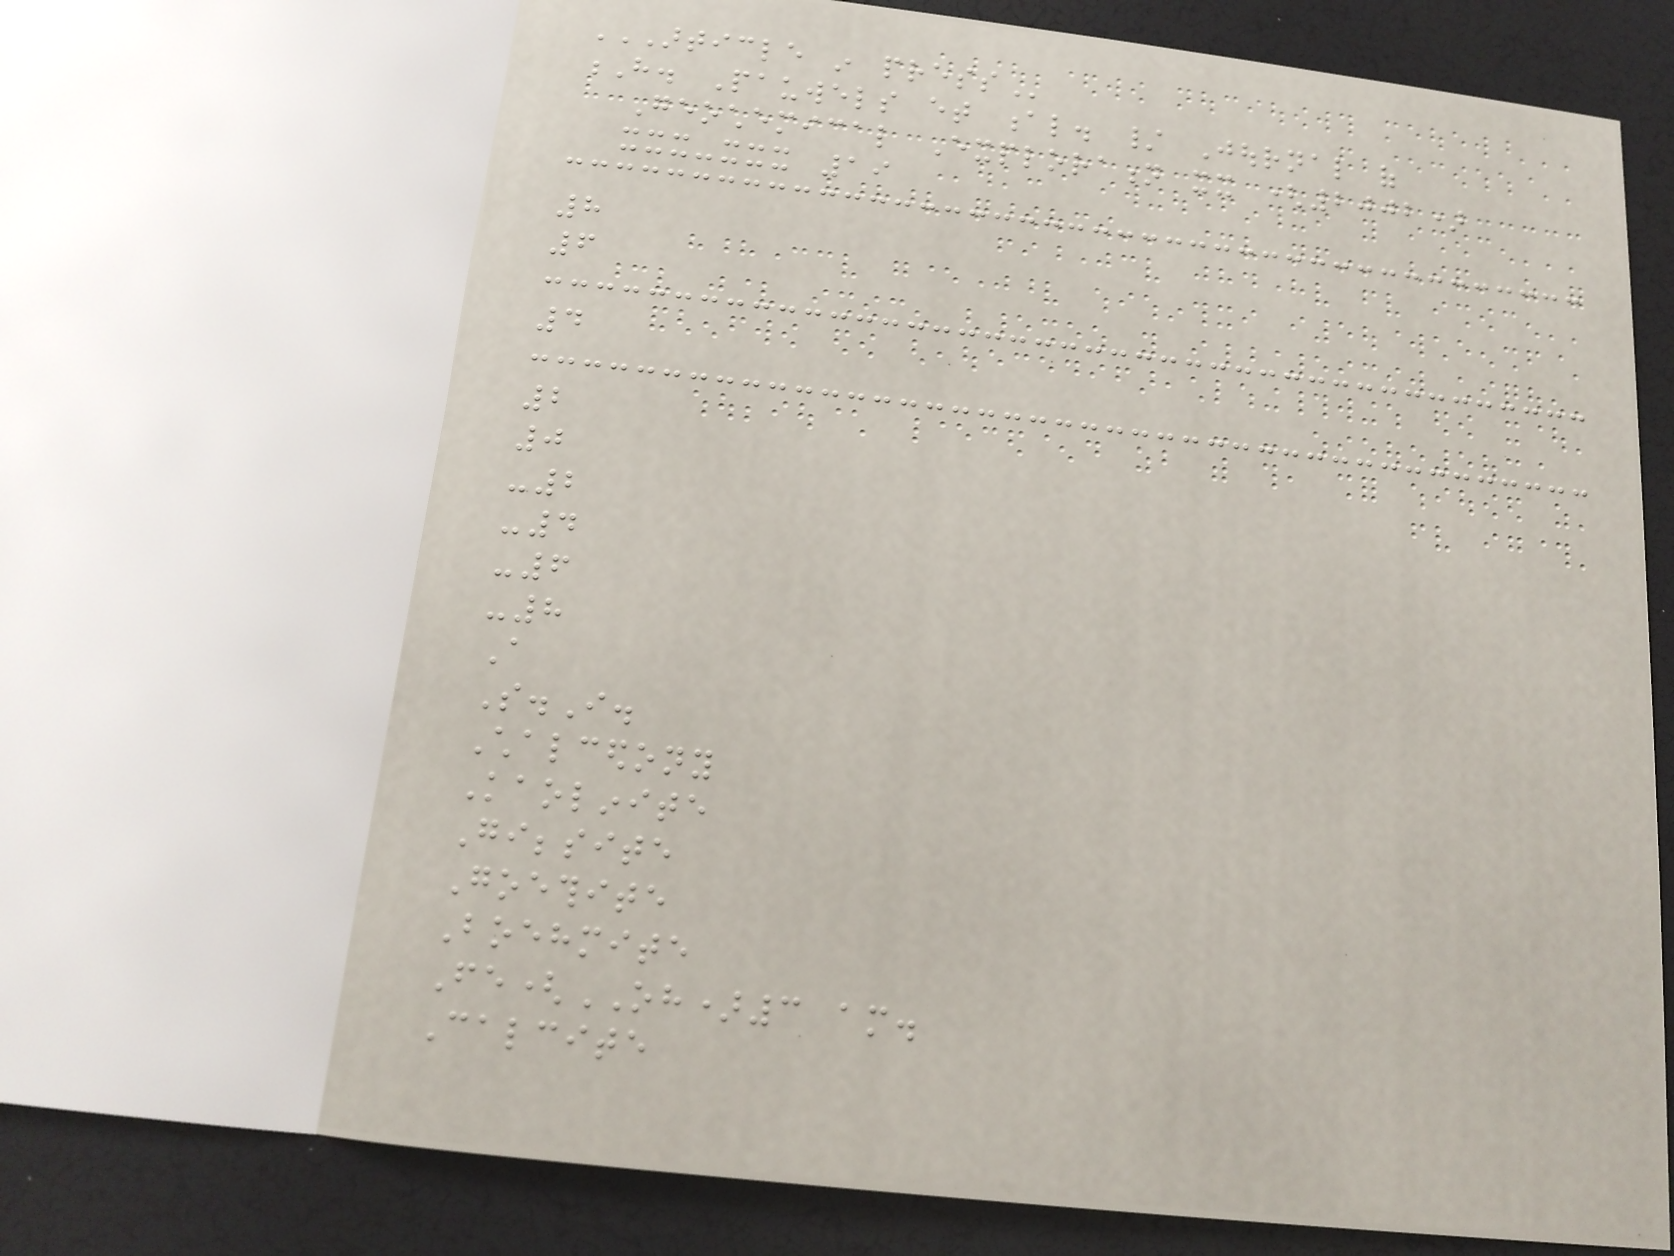ARTICLE IN PRESS
H. Pauwels et al. / Journal of
Geochemical Exploration xx (2002)
xxx-xxx 19
8
6
4
2
0
-2
-4
-6
-8
A
S.I.
Chalcedony
Kaolinite
Gibbsite
Goethite
Boehmite
Fe(OH)3 am.
Calcite
